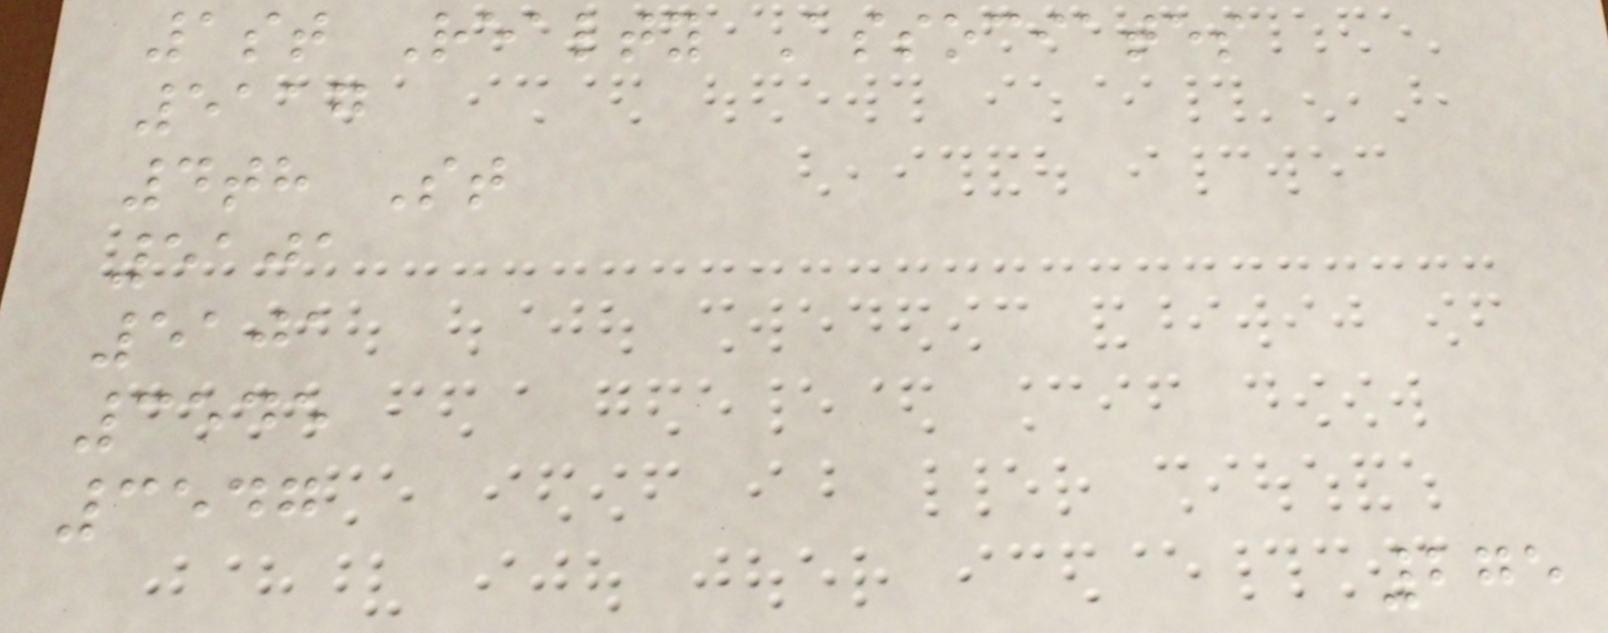1st Realty Associates
5117
4th St
5101
5101
3545
3547
275
